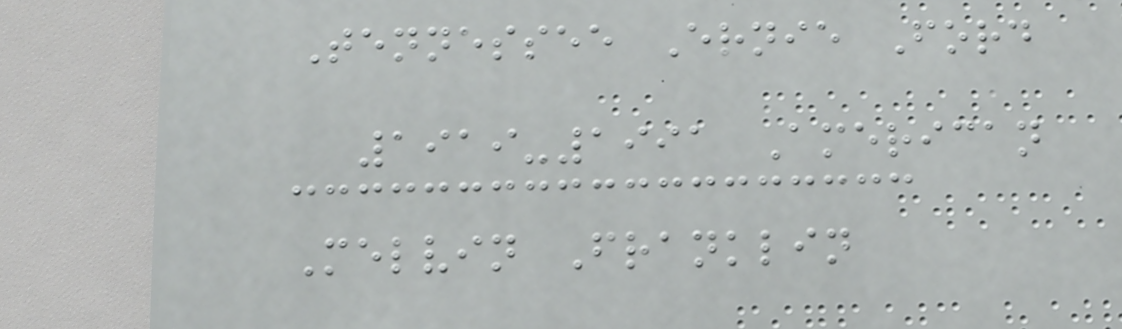Tennessee Ernie Ford
1919-1991 American
Melvin Franklin
